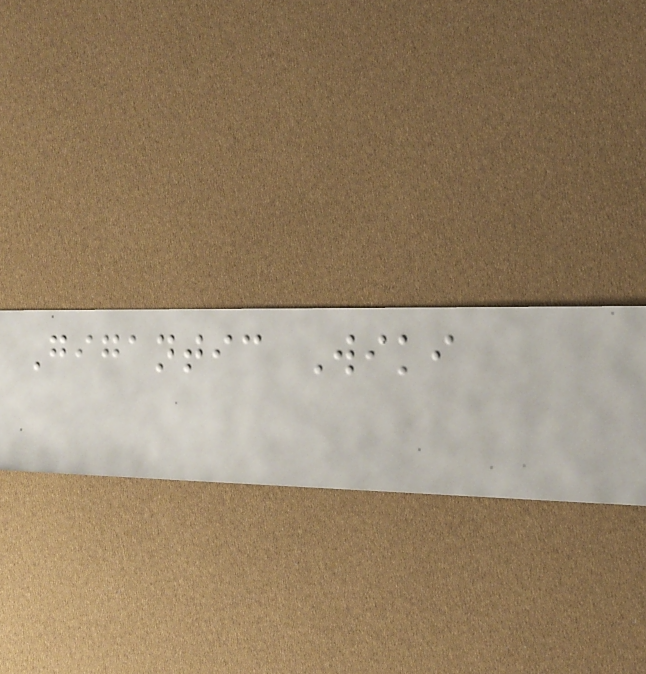Gigantic Wiki
